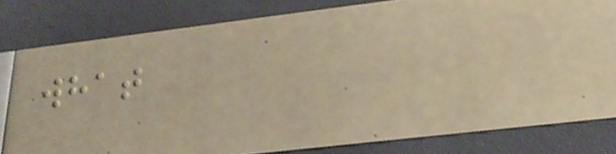what
